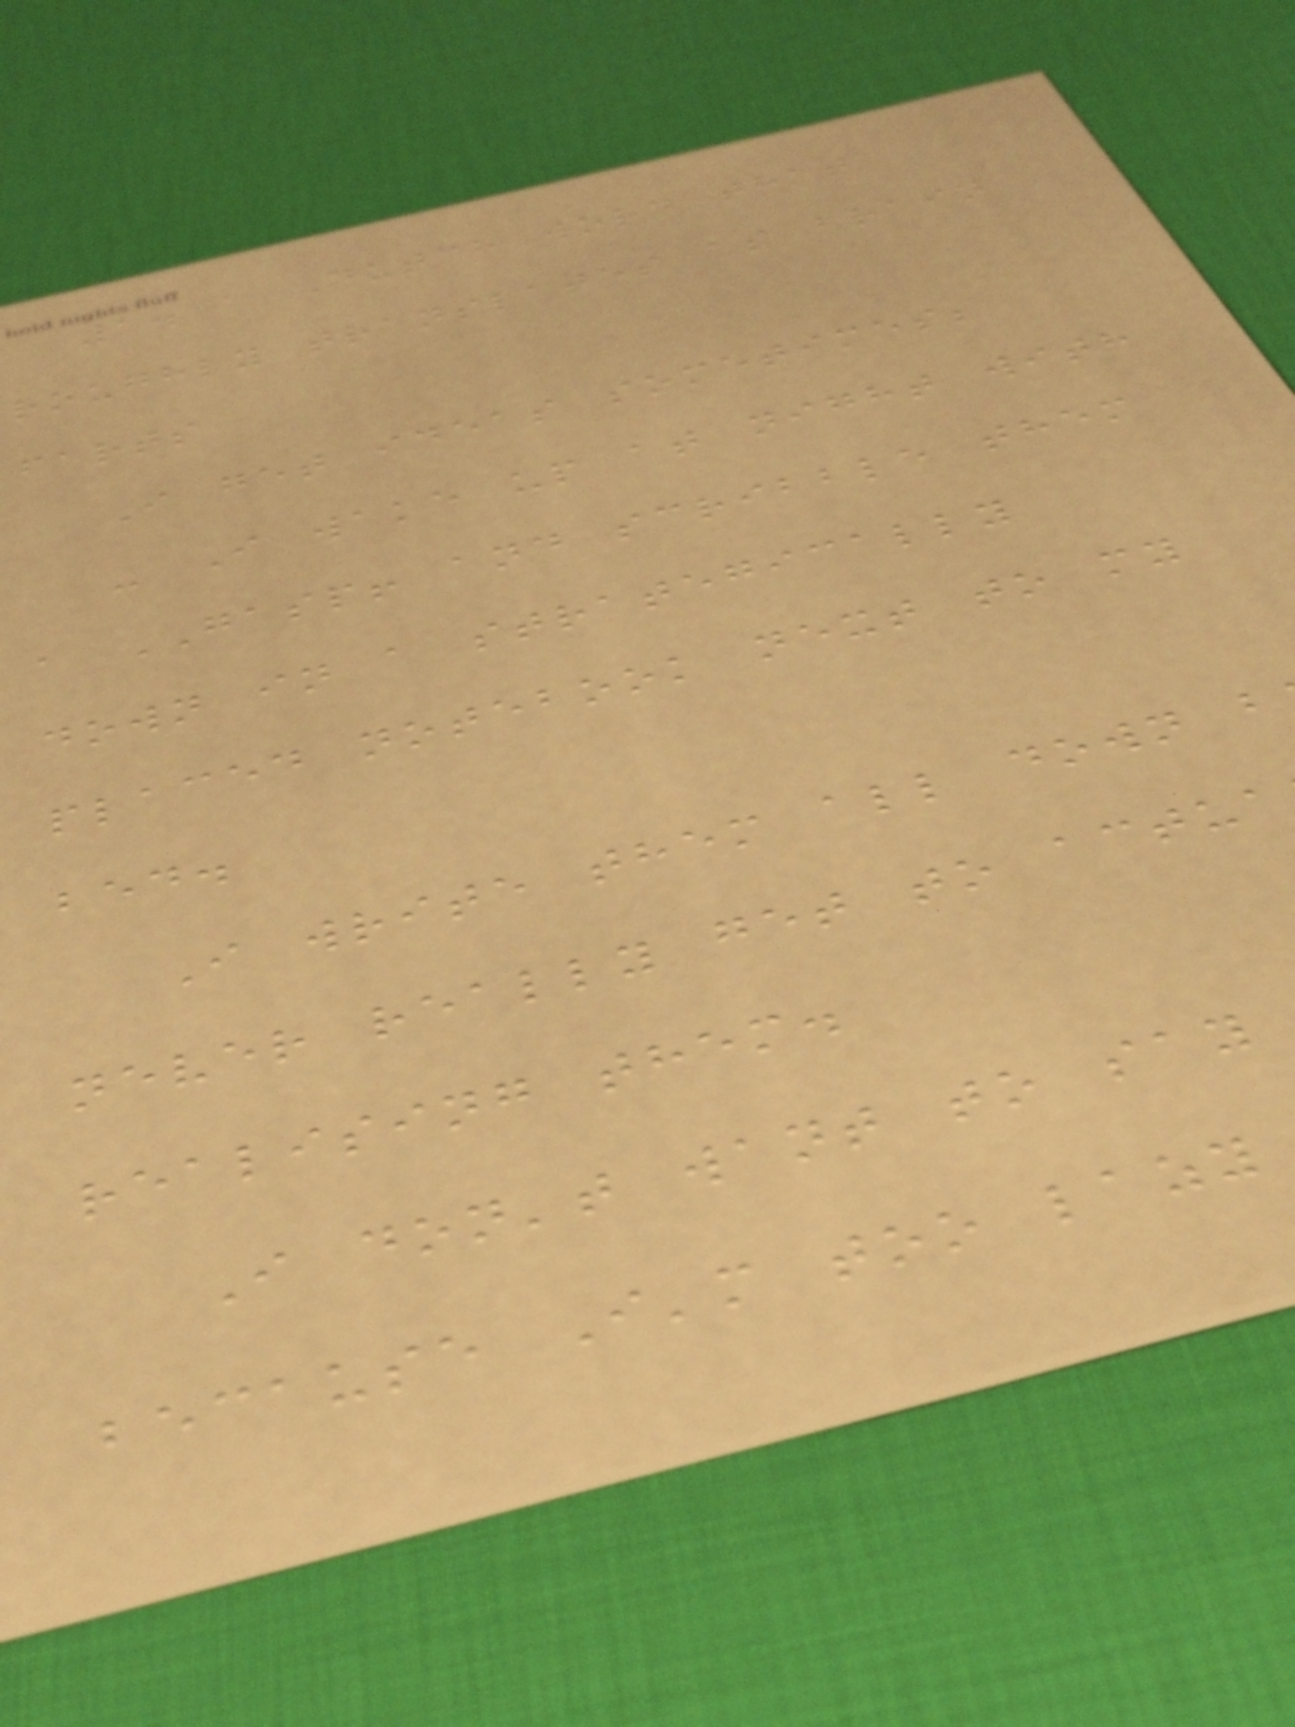1. a Dutch word that
roughly translates as brain
farts
I get ideas sometimes;
- I wake up at night with
a GASP! and scribble them
down in a strategically
placed notebook next to my
bed.
I write them all down b
never really get to actua
realising them.
I don't want to say
because I'm too lazy
